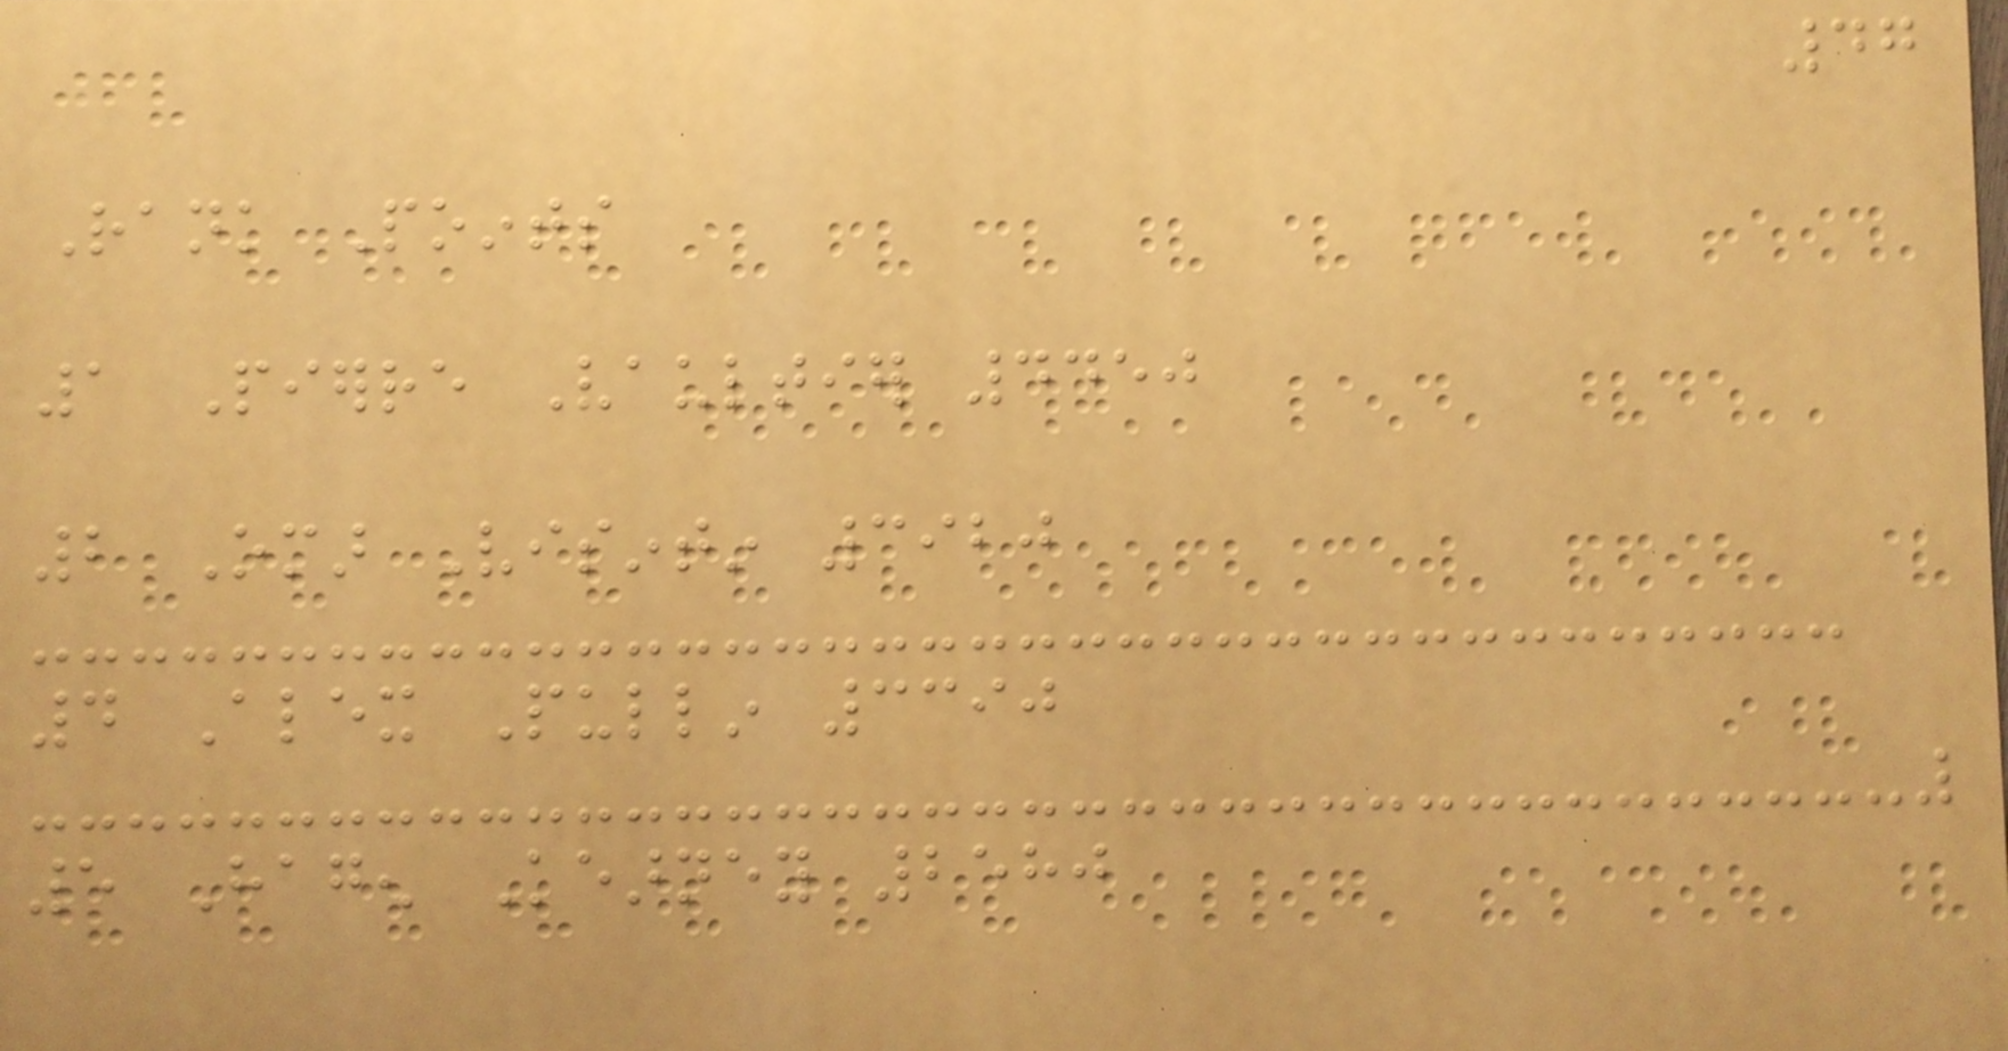47
Rank Points
1 Pierre Vaultier 4450
2 Omar Visintin 3920
4 Alex Pullin 3390
5 Hagen Kearney 2580
